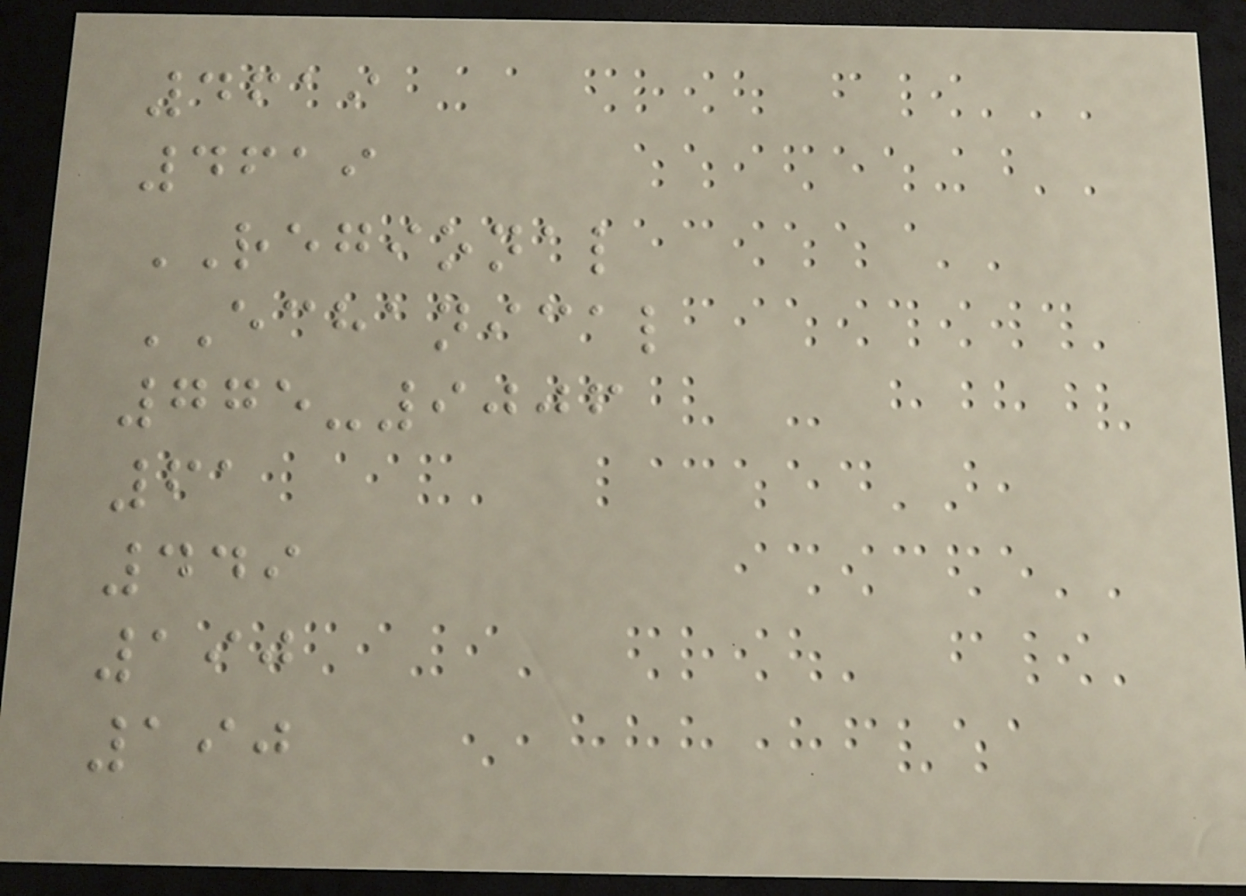4619
4619
REGIONAL
ECHANICAL
775-9006
61
449
190
190
